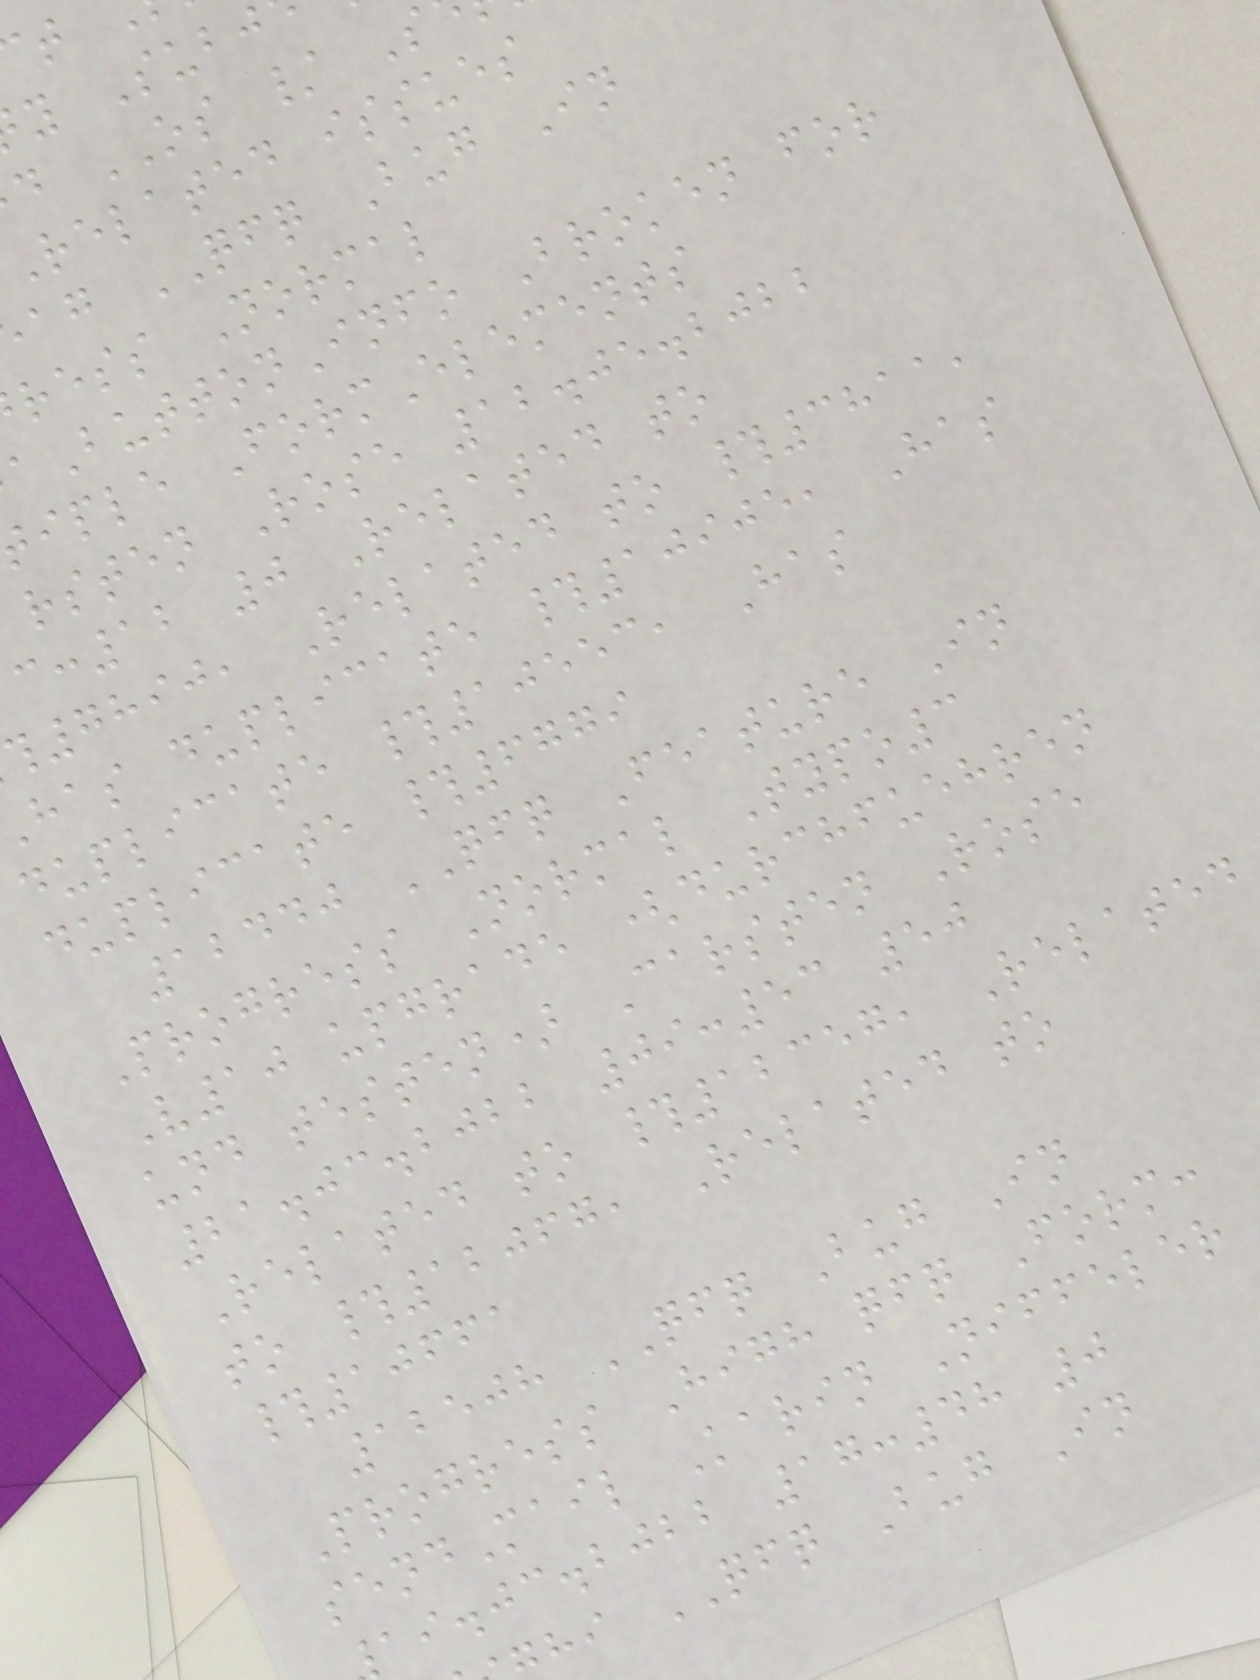y Subj
d OS / S
Related issues
ag QFQ Bug In
ress Normal
aButtonInfo Broken for
iple FormElements
rsten Rose 12.05.2022
:12 0 Related to
7890, Related to #3811,
has duplicate #10905, Has
duplicate #10553, Has
duplicate #6779
12440 QFQ Feature In
Progress Normal Typo3
V10 upgrade (durchfuehren
und testen) Carsten Rose
21.03.2022 09:53 50
Related to #12357, Related
to #12067, Related to
#10661
12508 QFQ Bug In
Progress High qfq Form:
sendMail Karin Niffeler
ai.jc.bjbb 17:48 0
hi QFQ Bug In
